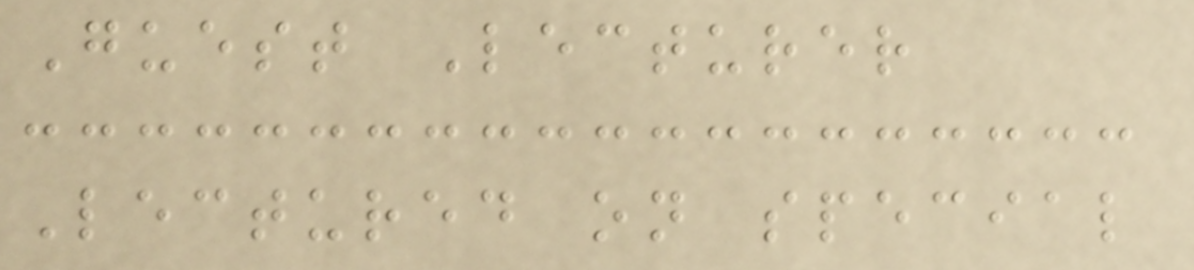Guest Lecturer
Lectured on special
